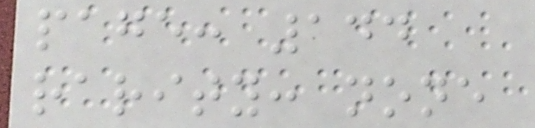page: 144
rarity: none
